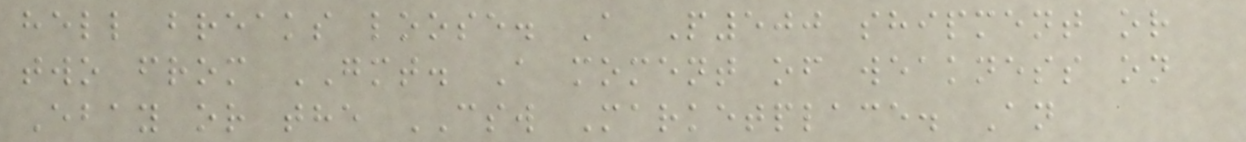hell breaks loose. A P500 shipment or
two from GMT. A moment of weakness on
Ebay or the CSW Marketplace. An
